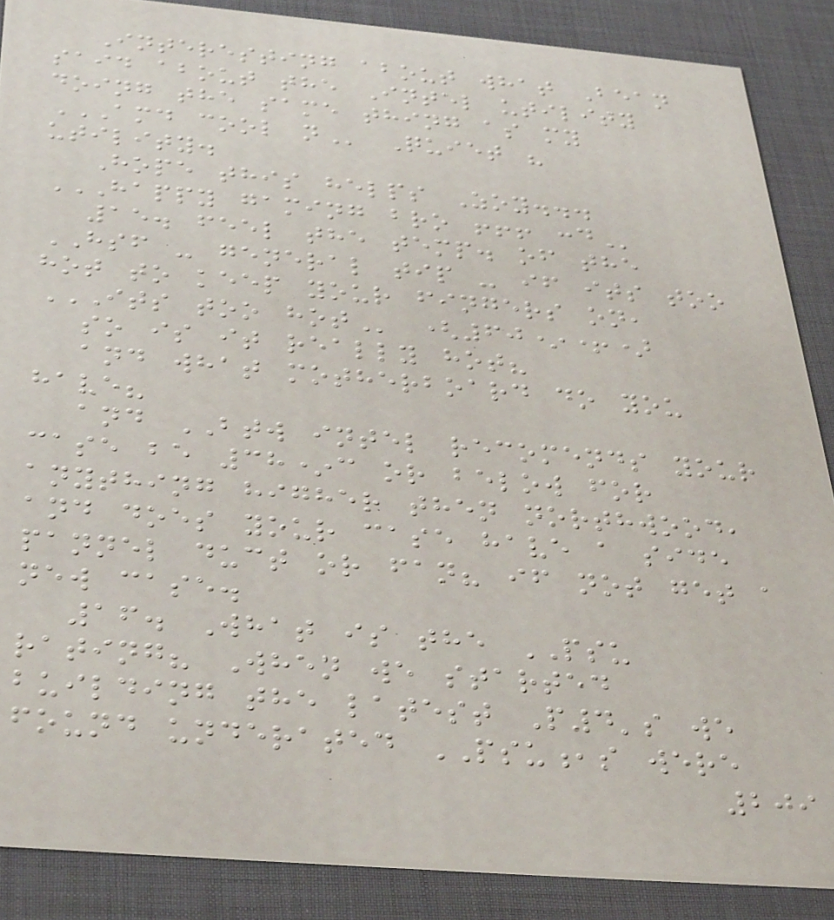Interesting about what Bean
said about the Intel utility
doing the same thing as my
AMD COOL N Quiet "
utility.
Hope this helps Zoy...
HAPPY GAMING BRO !!! :D
15. feel the temp. of the
HSF - general tip - if its too
hot to keep your fingers on,
ITS TOO HOT (60*+)
so is it really hot?
and what motherboard do you
have?
and BTW intel recomends your
case be 38*c or below for
anything higher then northwood,
and does your case have a side
pannel duct or fan? if not get a
new case.
16. What is the PSU
rating? When we started
building the latest P4's we
found underated PSU,s were
209
